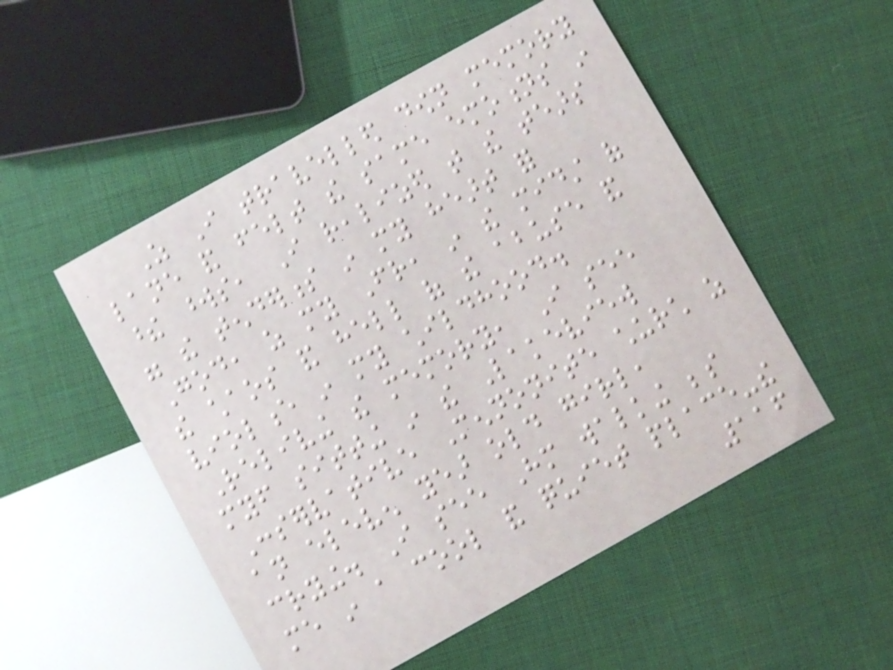As I travelled down memory
lane and felt the same emotions in
these words, I realized that the tears
were the tenderness in my heart for
God, as my Friend, in the midst of
the chaos and hell of the abuse and
violence in my childhood.
Reliving the memory, I see
myself sitting in the Lakeview
Conservative Mennonite church as
an eleven year old girl,
crying. I see Him walking beside
me in a cool and quiet place-the
116
